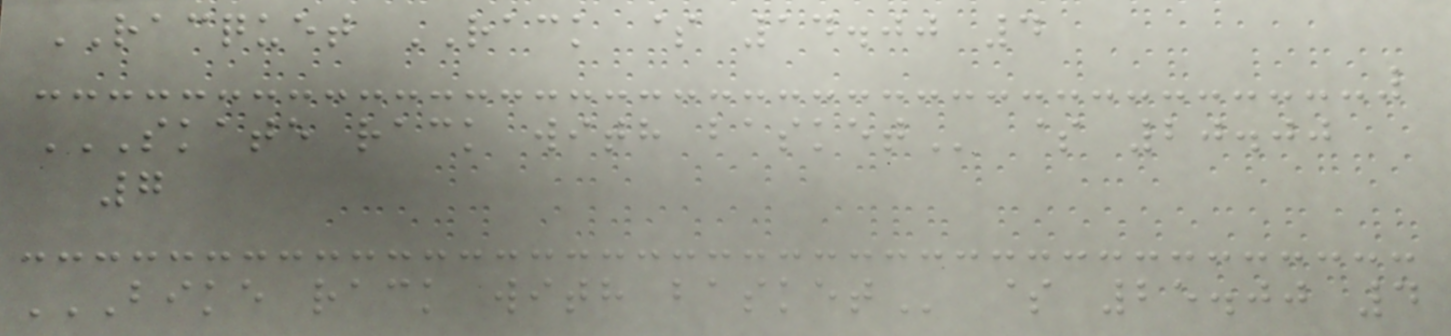RACQUET RACK $ 14.00 4
SKATE RACK WITH BASKET $ 20.00
7
BIKE RACK WITH BASKET $ 25.00 4
